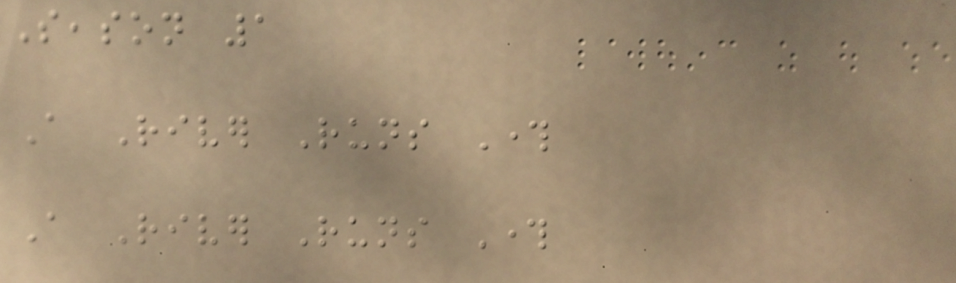Season 1
A River Runs Through
A River Runs Through
